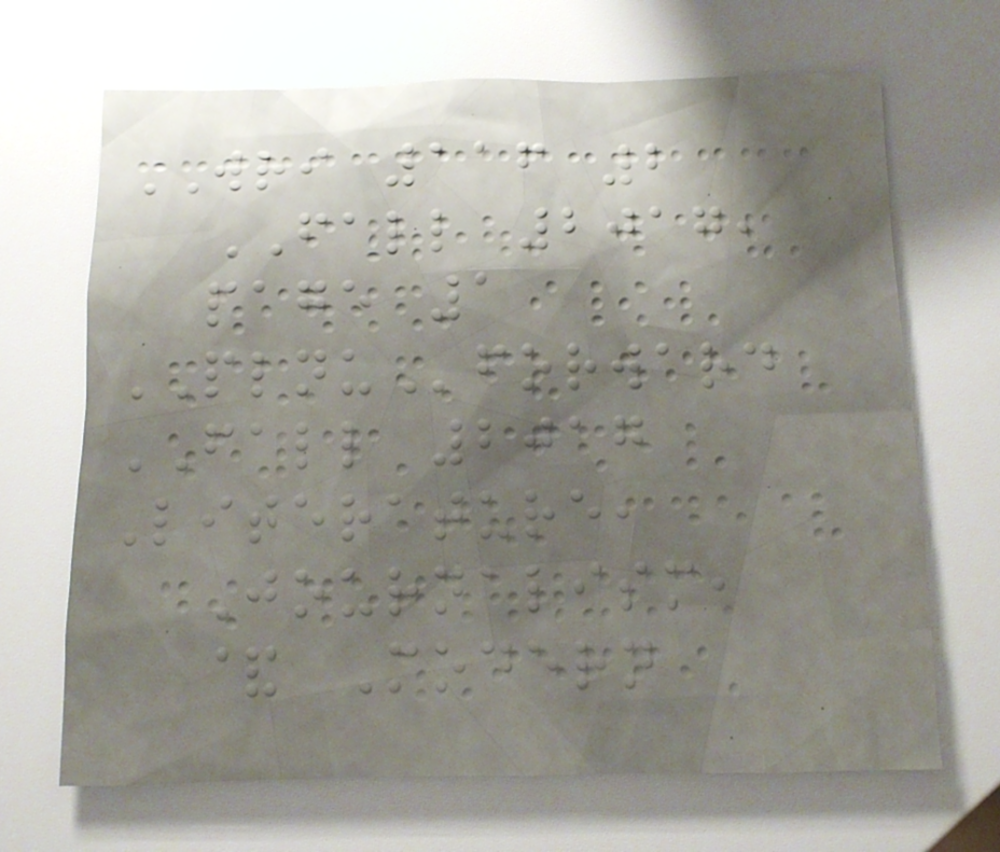WRI 116 2
FALL 2017,
page 1
PLNUforward
FALL 2017
Literature,
Journalism,
& Modern
